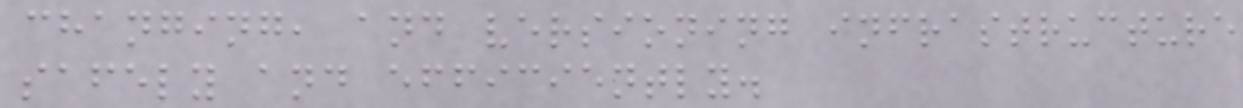changing, and versioning infrastructure
safely and efficiently.
